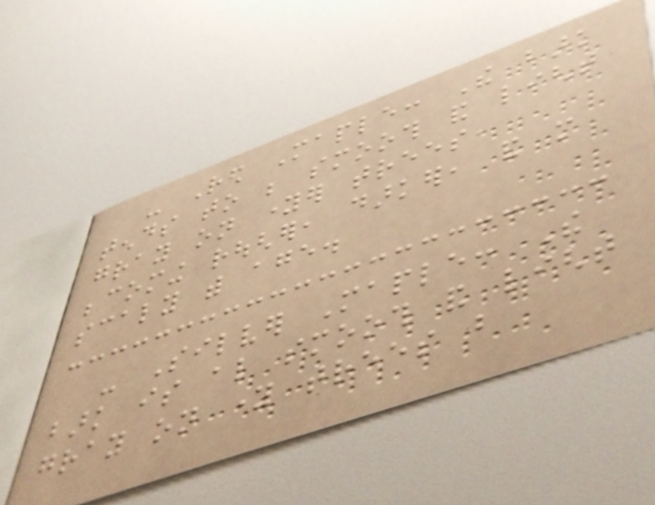- Red Maple: The bark
tends to be smooth and light
gray on younger trees,
becoming rougher, darker, and more
scaly with age.
- Silver Maple: The
bark is also smooth and light
gray on young trees but
